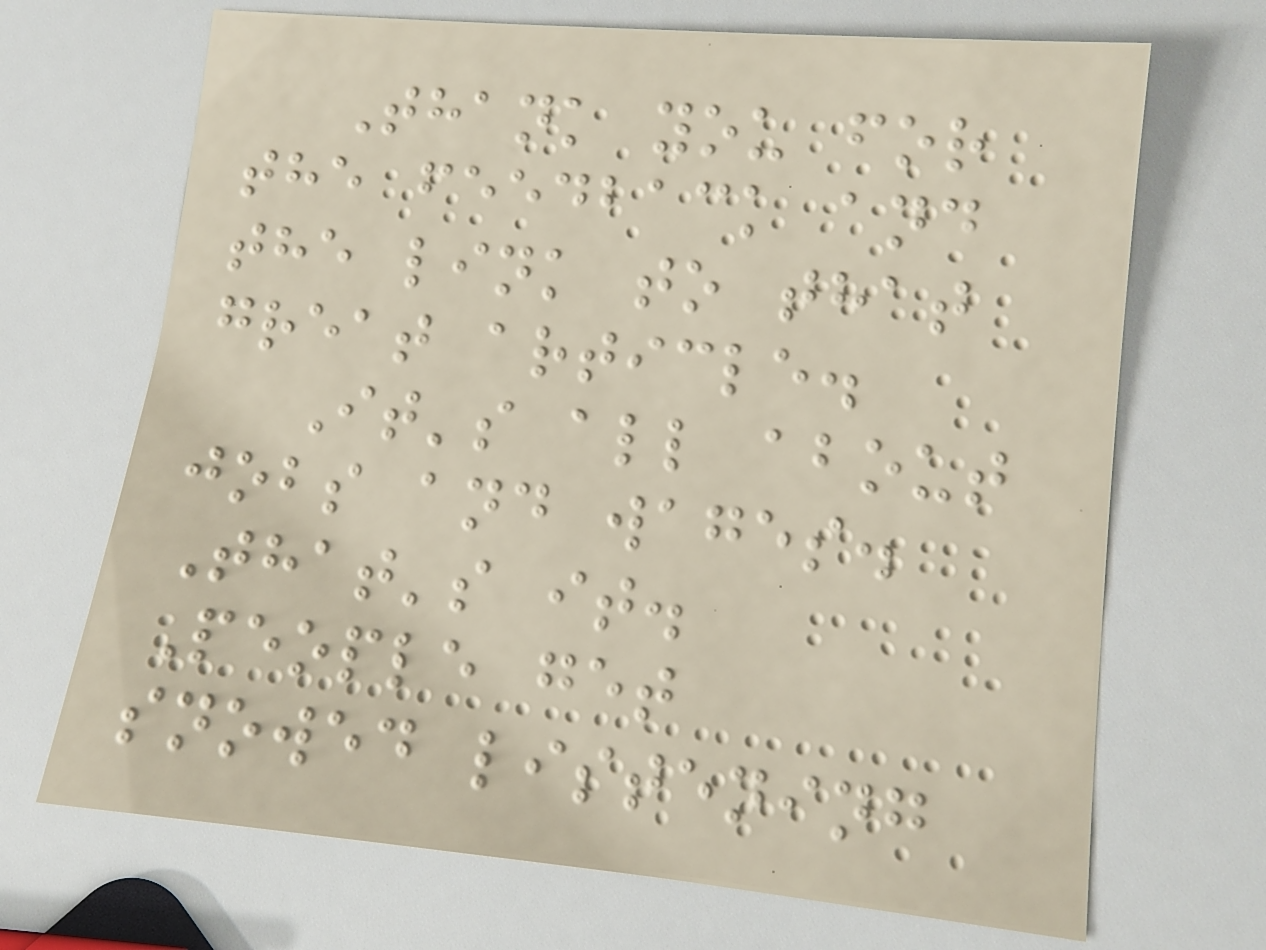Thank you for
the feedback and
the link to that
great article.
It's all about
jobs and wages.
That's it.
People get
snowed listening
